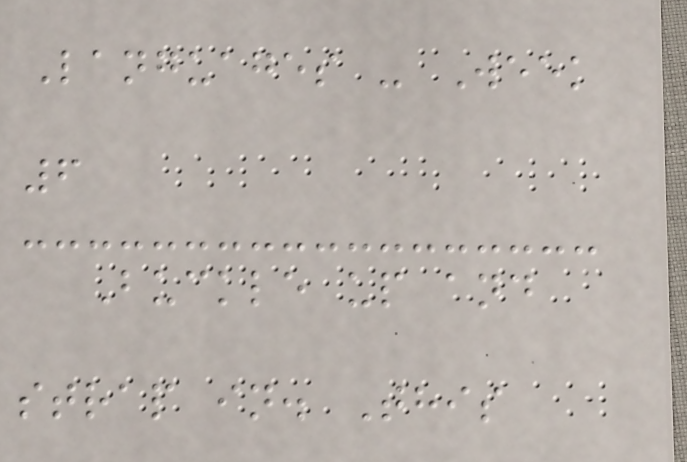Languages - Week
6
Buckle up and
strap in. This
